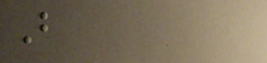But
